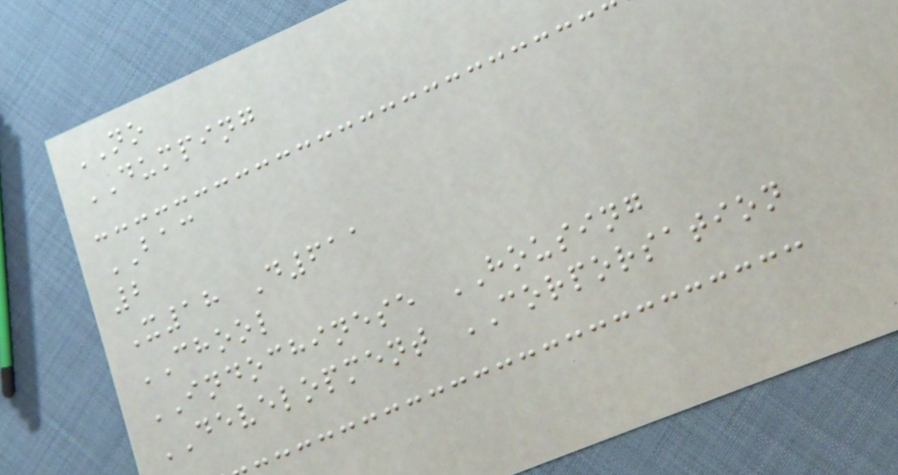NO
DUMPING
BAC
2
X18 D611
CHOOL
INDOCHINESE HOUSING
DEVELOPMENT CORPORSATION
